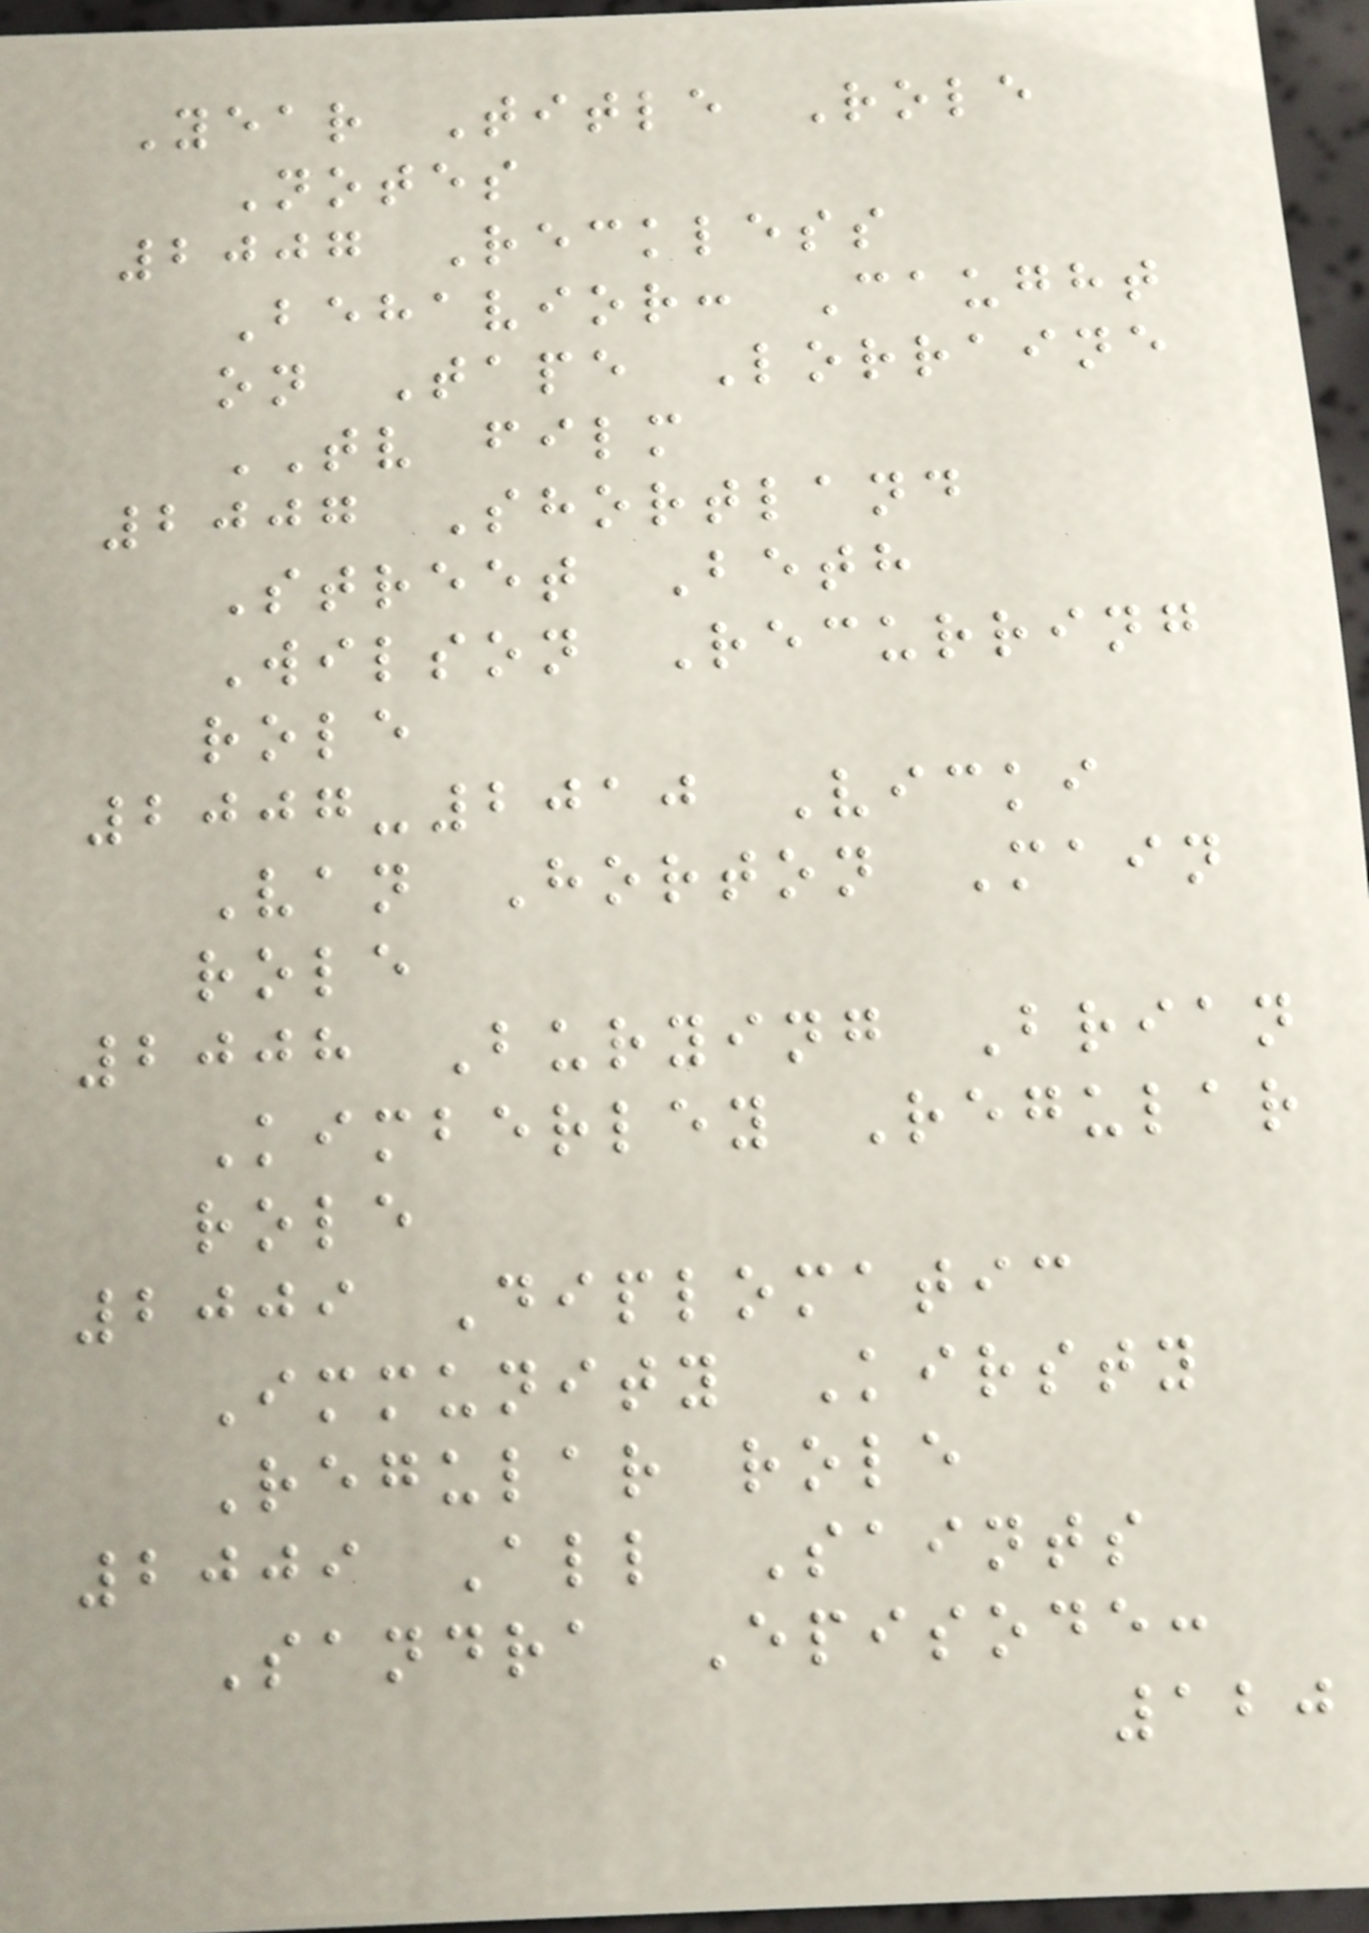Year Title Role
Notes
2007 Reckless
Behavior: Caught
on Tape Lorraine
TV film
2007 Shortland
Street Beth
Wilson Recurring
role
2007-2010 Vicki
Van Horton Main
role
2008 Burying Brian
Kimberley Regular
role
2009 Diplomatic
Immunity Kirsty
Regular role
2009 All Saints
Sandra Episode:
120
